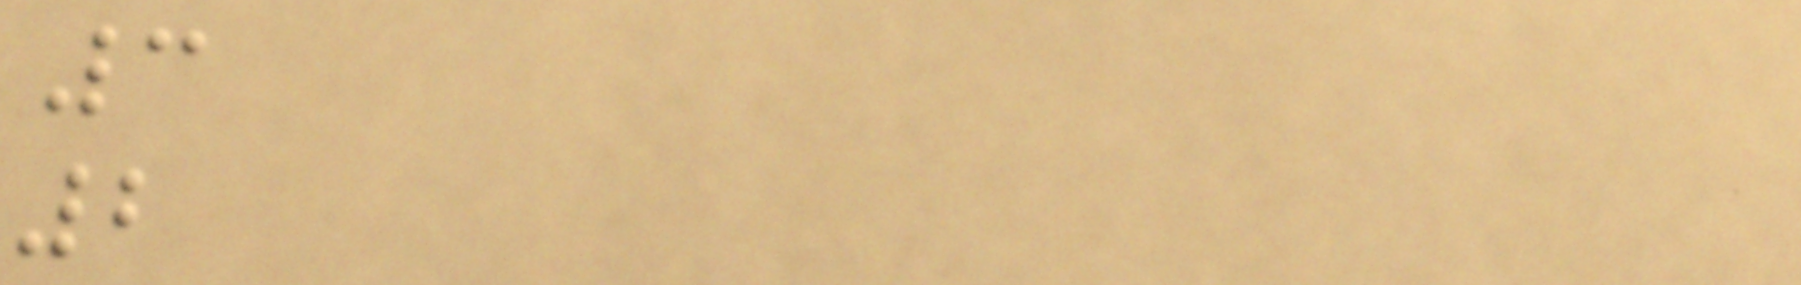3
2
